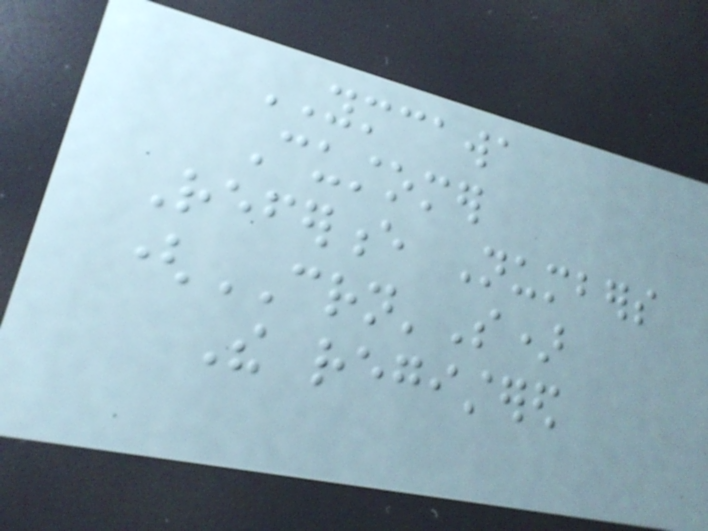YMCAWA
Customer
Reference Numbers
(CRN'S)
The registered
